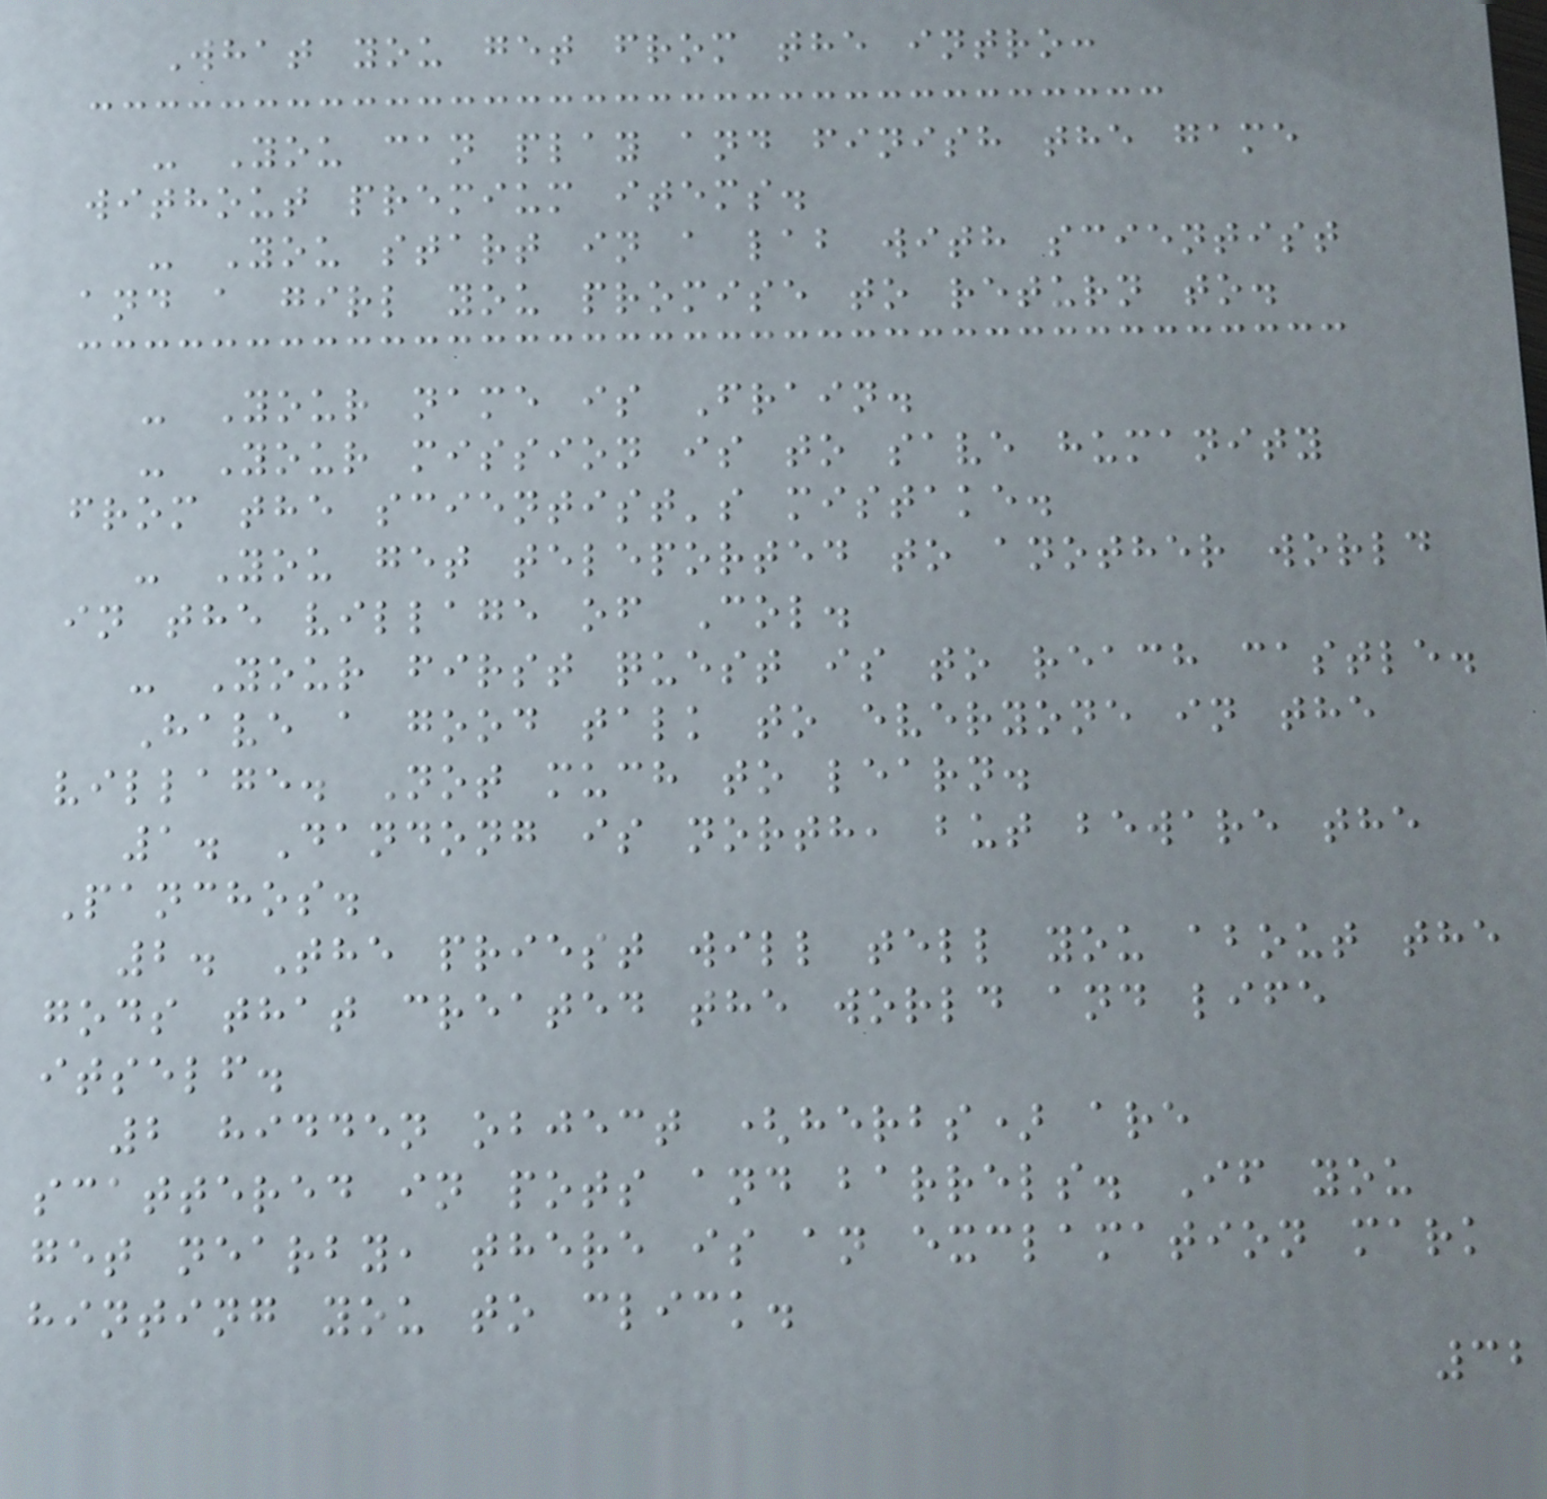What you get from the intro:
- You can play and finish the game
without premium items.
- You start in a lab with scientist
and a girl you promise to return to.
- Your name is Frain.
- Your mission is to save humanity
from the scientist's mistake.
- You get teleported to another world
in the village of Col.
- Your first quest is to reach castle.
Have a good talk to everyone in the
village. Not much to learn.
1. Dandong is north, but beware the
Panchos.
2. The priest will tell you about the
gods that created the world and life
itself.
2 hidden object (herbs) are
scattered in pots and barrels. If you
get nearby, there is an exclamation mark
hinting you to click.
32
